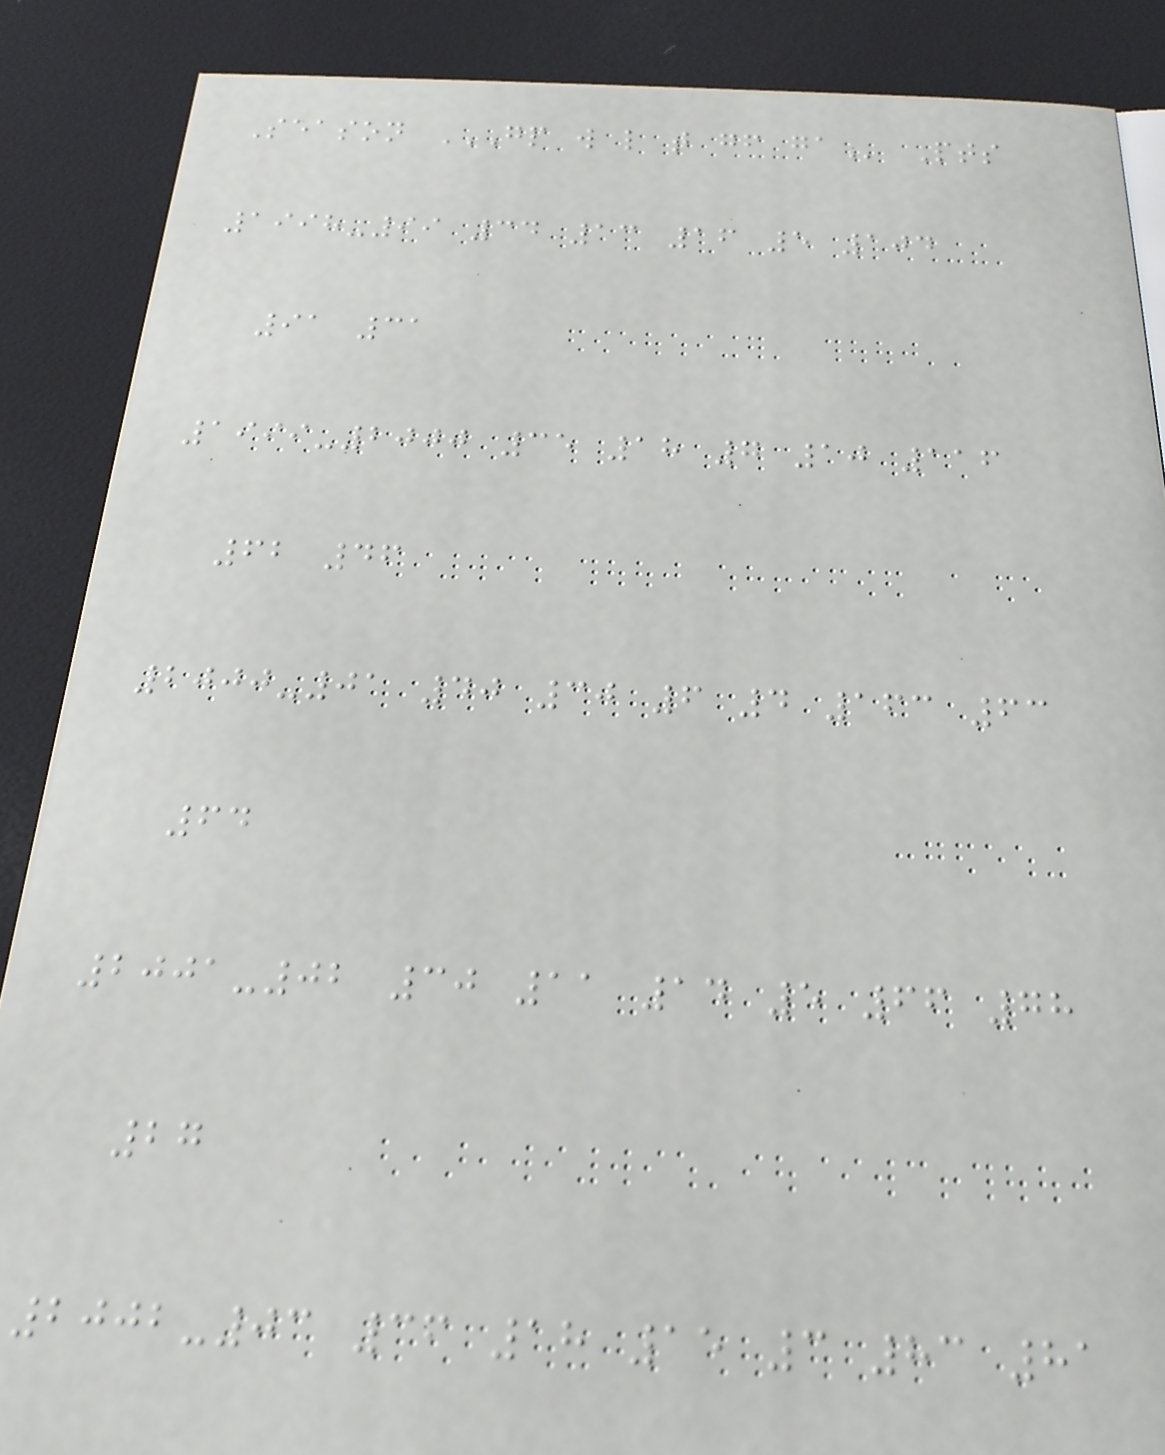Season GP W L T GF GA Pts
1998-99 34 13 16 5 104
91 31
1999-2000 35 18 7 10 116
62 46
2000-01 40 30 6 4 163 63
64
2001-02 30 11 14 5 66 78
27
2002-03 36 18 15 3 83 81
